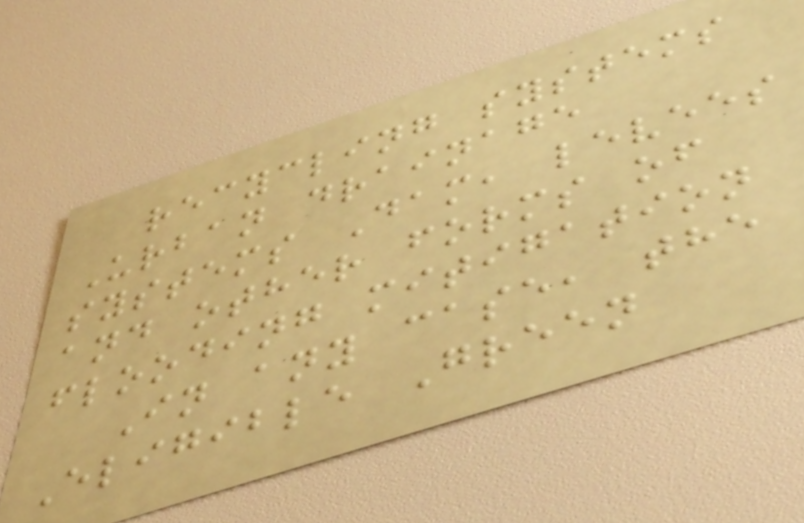recycling systems
Urban drainage
systems Dam, levees
and other forms of
flooding mitigation
In any case, the
Eligible Green
